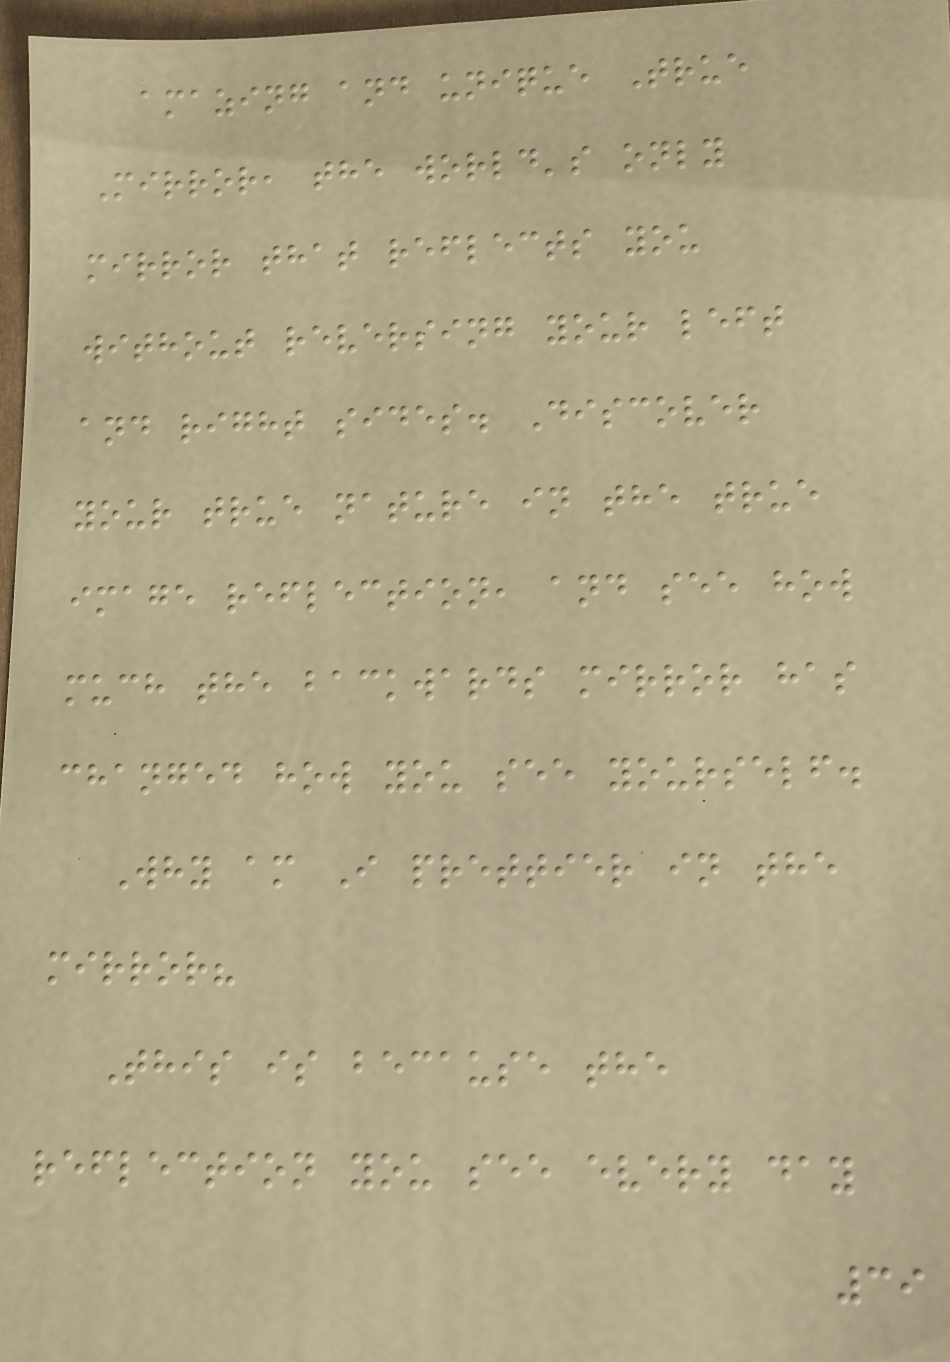amazing and unique True
Mirror, the world's only
mirror that reflects you
without reversing your left
and right sides. Discover
your true nature in the true
image reflection, and see how
much the backwards mirror has
changed how you see yourself.
Why am I prettier in the
mirror?
This is because the
reflection you see every day
39
